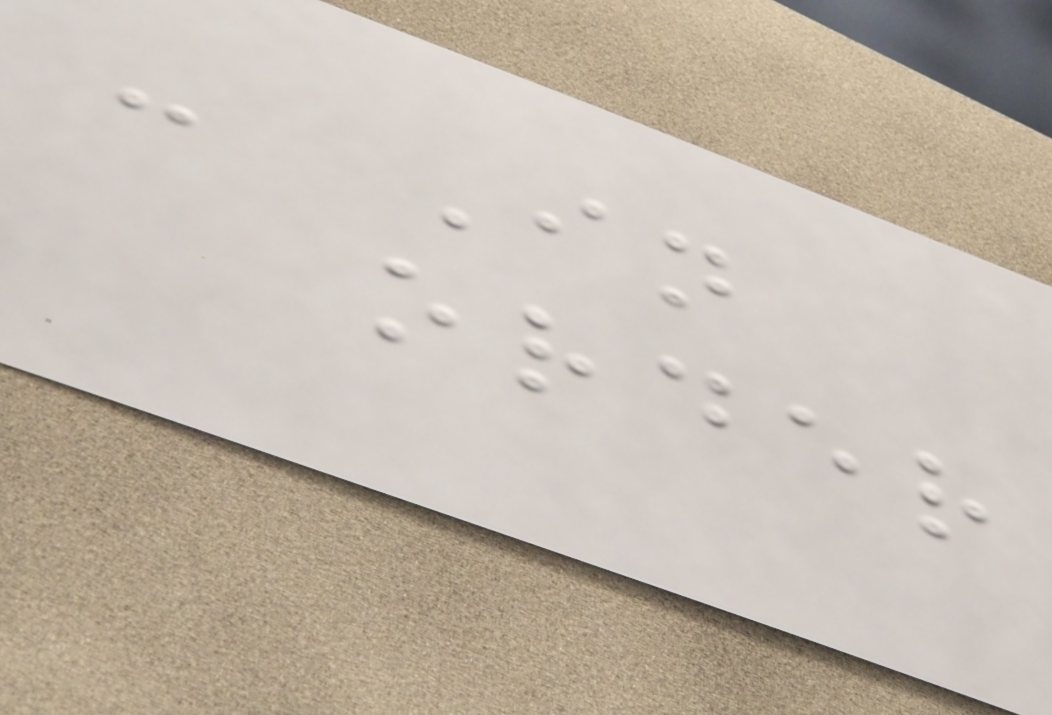- In
order
